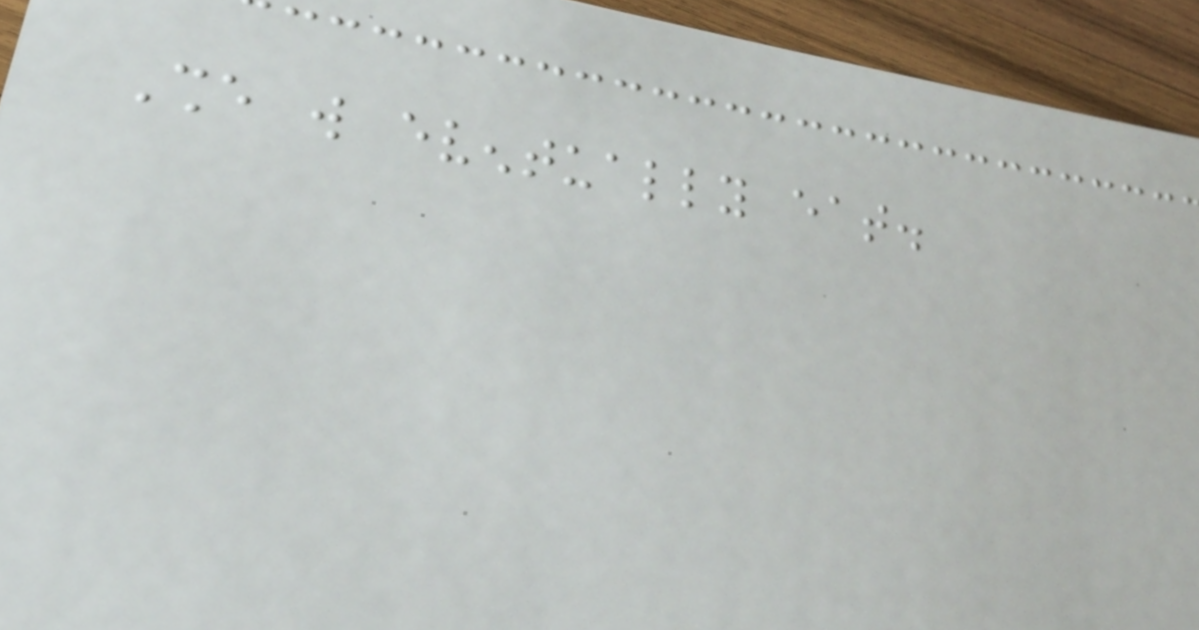She will eventually eat.
